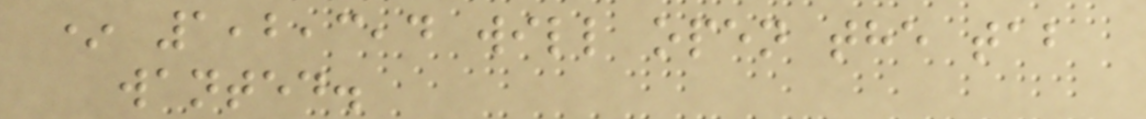* 1,2,3,4 will open the tab
wanted.
